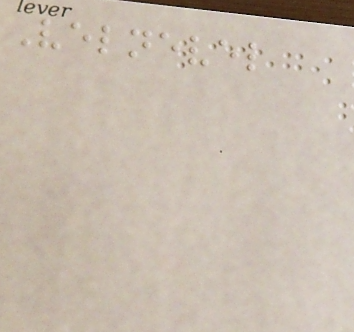Velnevel
